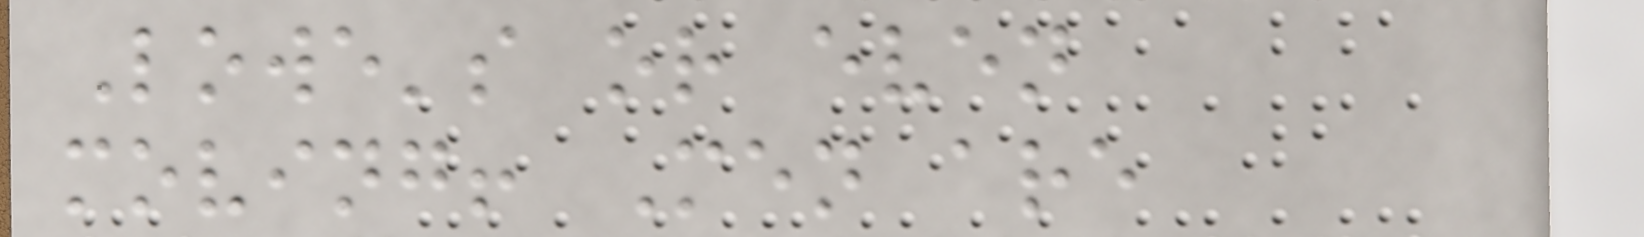Lowe's or even
moving! Men are
